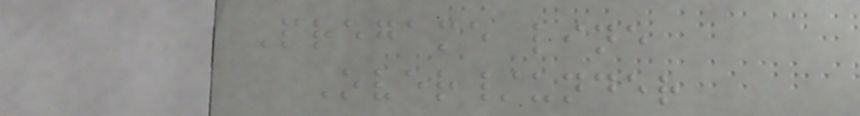Pregame line
Over/under
